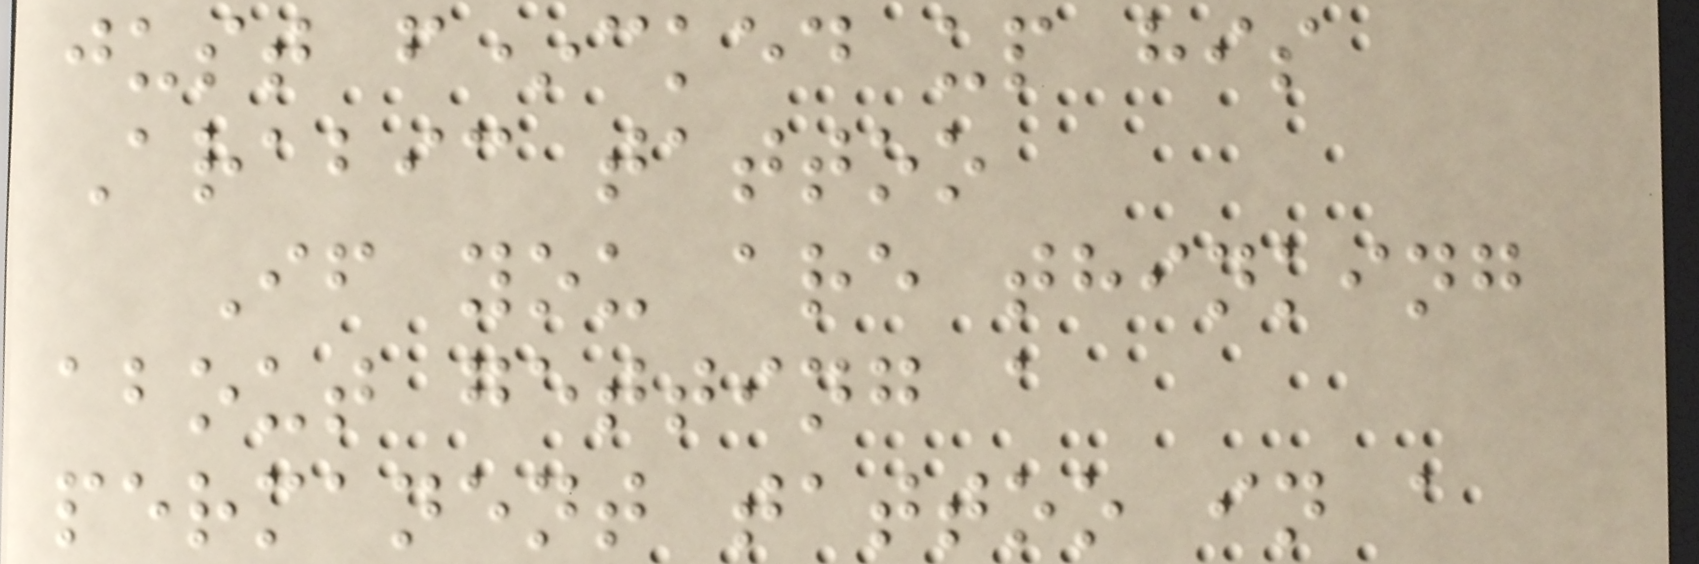just f*cked up his
Arabic tattoo
If you are thinking
about getting a
permanent tattoo in a
